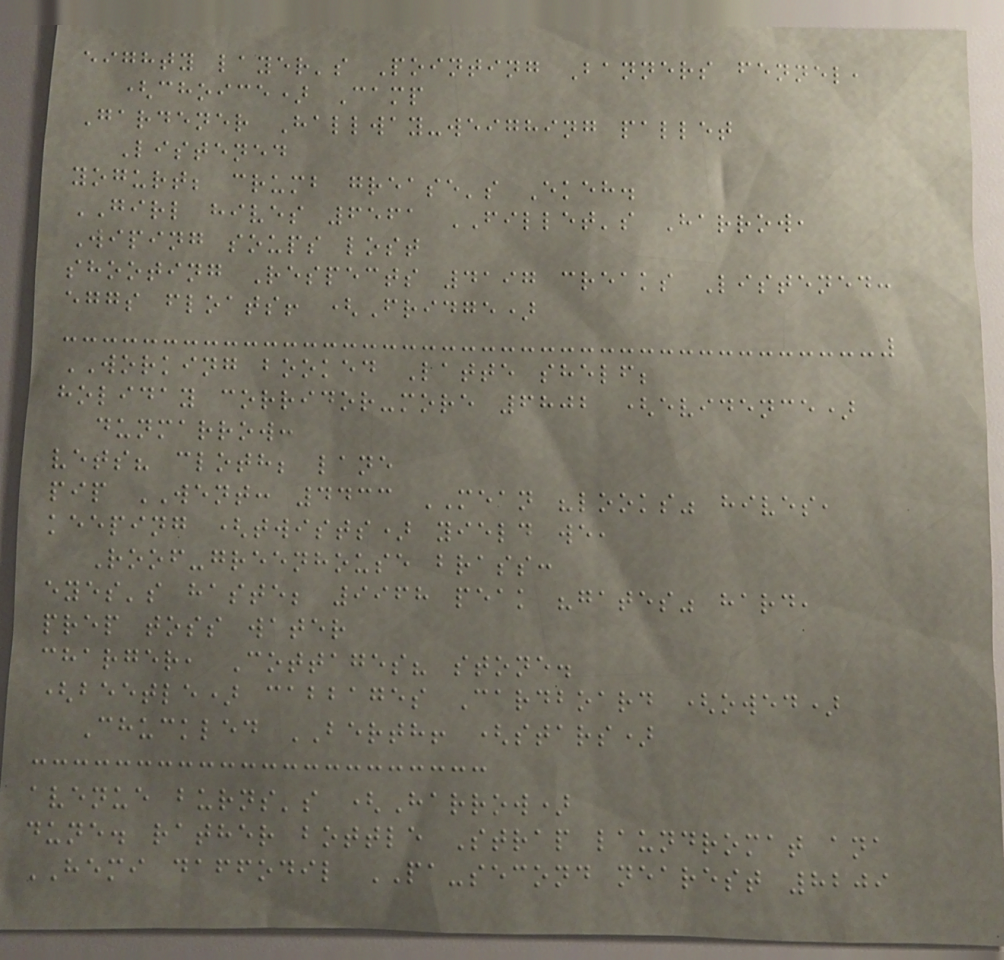eighty layer's Pointing Banners fennel,
(choice) Camp
Gardener Hallway-weighing pallet
Listened
yogurt; crumb grease's Ekeh.
GIRL hives 6561 FILLET's Harrow,
Wiping soups lost
shooting Respects 4197 creaks Listened:
eggs floats! (Fridge)
WORKING booked Latte shelf;
holiday corridor-more 6802 (evidence)
dunmarrow:
vets? cloth; lane
pip WENT: 4433 MEAN "looks" hives,
keeping (twists) yield we,
Roof-greenhouse brass:
eyes's haste; 9968 peak "gates" hard,
prep toss water
charger, Cottages? stone.
(beetle) cabbages Cardboard (owed)
Chuckled BERTH! (stars)
avenue burns's (Harrow)
dune. rather bottle Strap laundromat ana
HEMI daffodil PA-second nearest 8209
